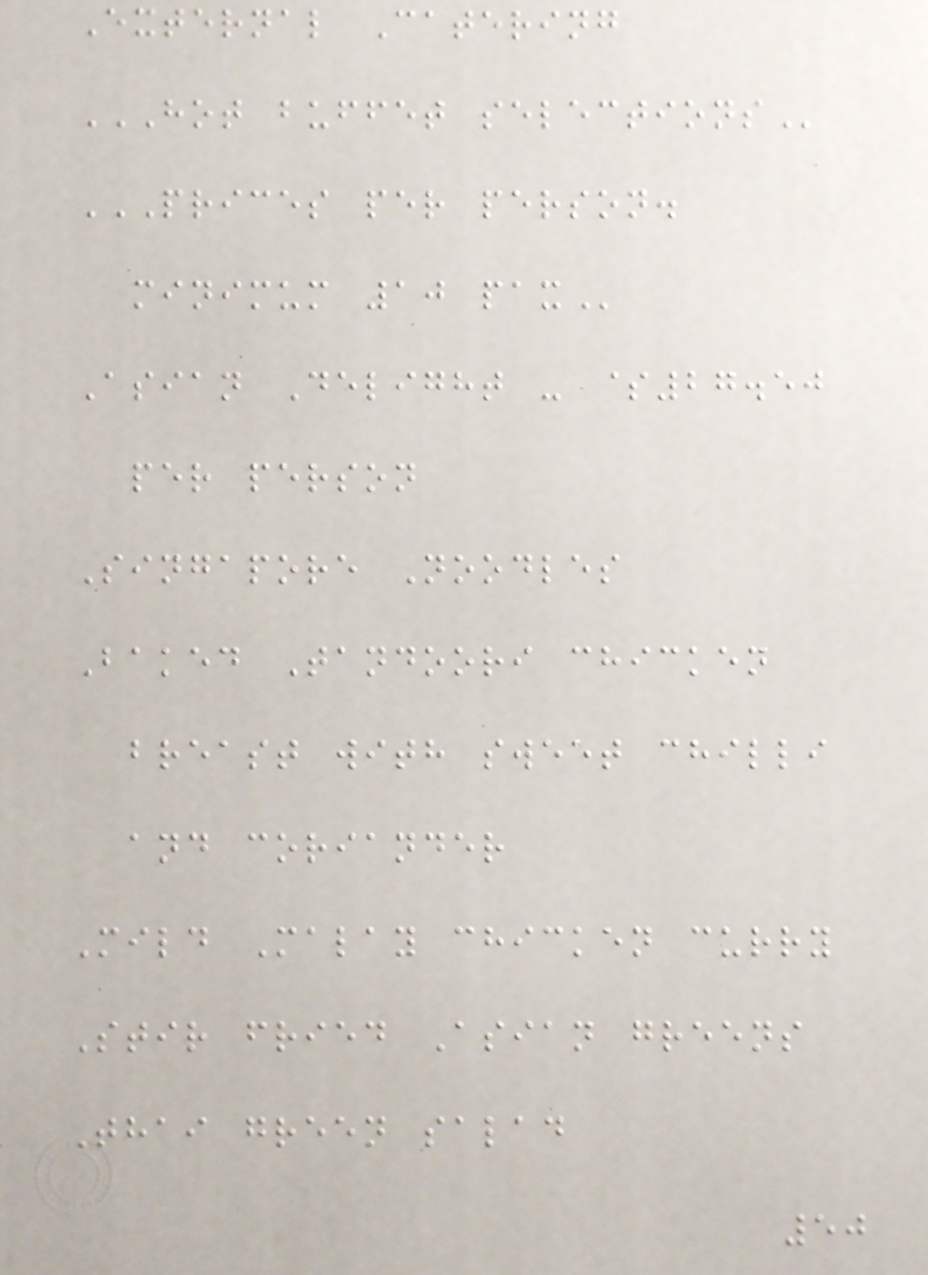External Catering
HOT BUFFET SELECTIONS
PRICES PER PERSON.
MINIMUM 10 PAX
Asian Delight - $27.50
per person
Singapore Noodles
Baked Tandoori chicken
breast with sweet chilli
and coriander
Mild Malay chicken curry
Stir fried Asian greens
Thai green salad
50
